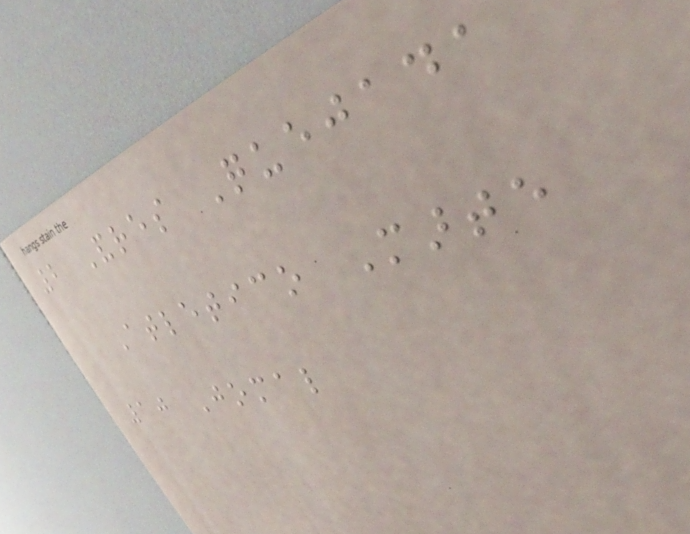2 Andres Quejada
Atletico Marte
10 Jomal
